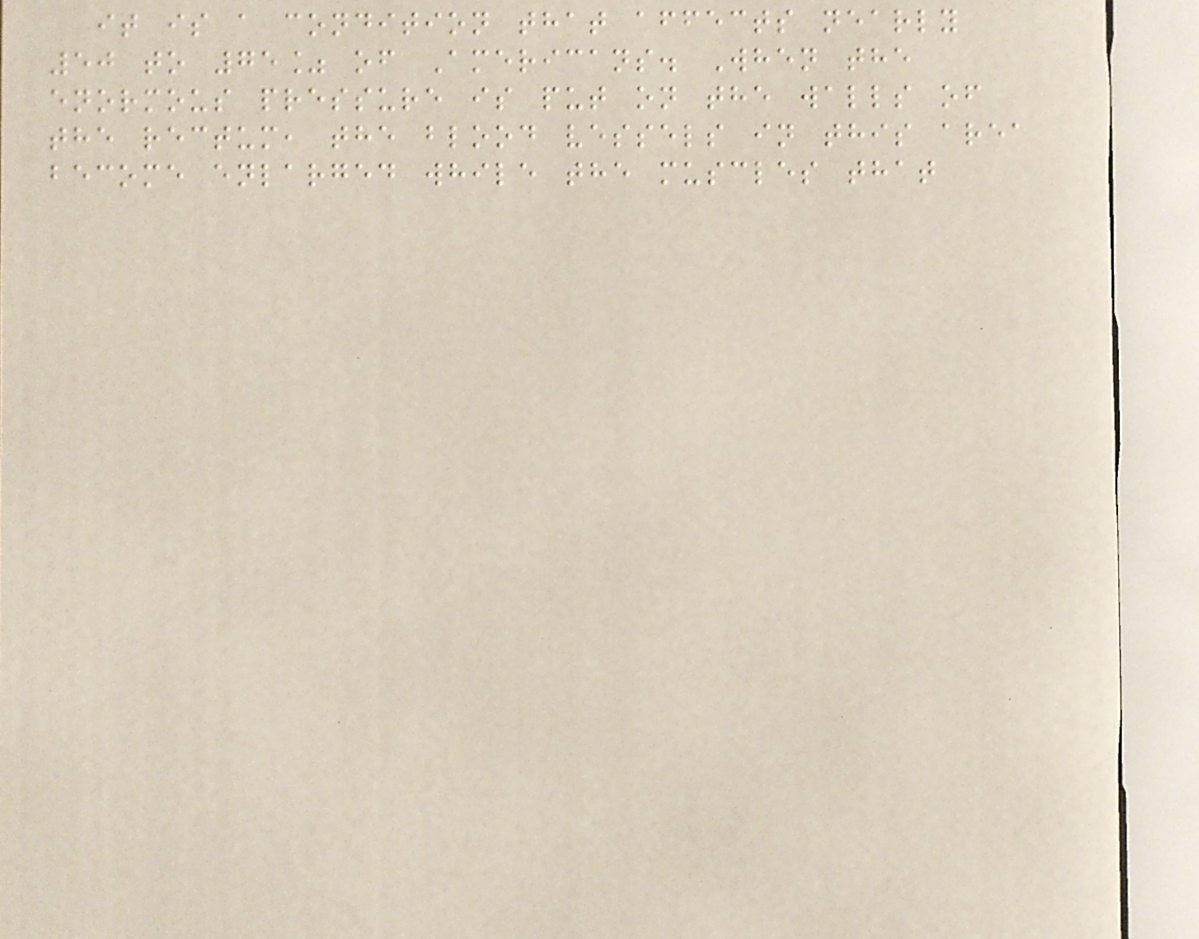it is a condition that affects nearly
50 to 75% of Americans. When the
enormous pressure is put on the walls of
the rectum, the blood vessels in this area
become enlarged while the muscles that
